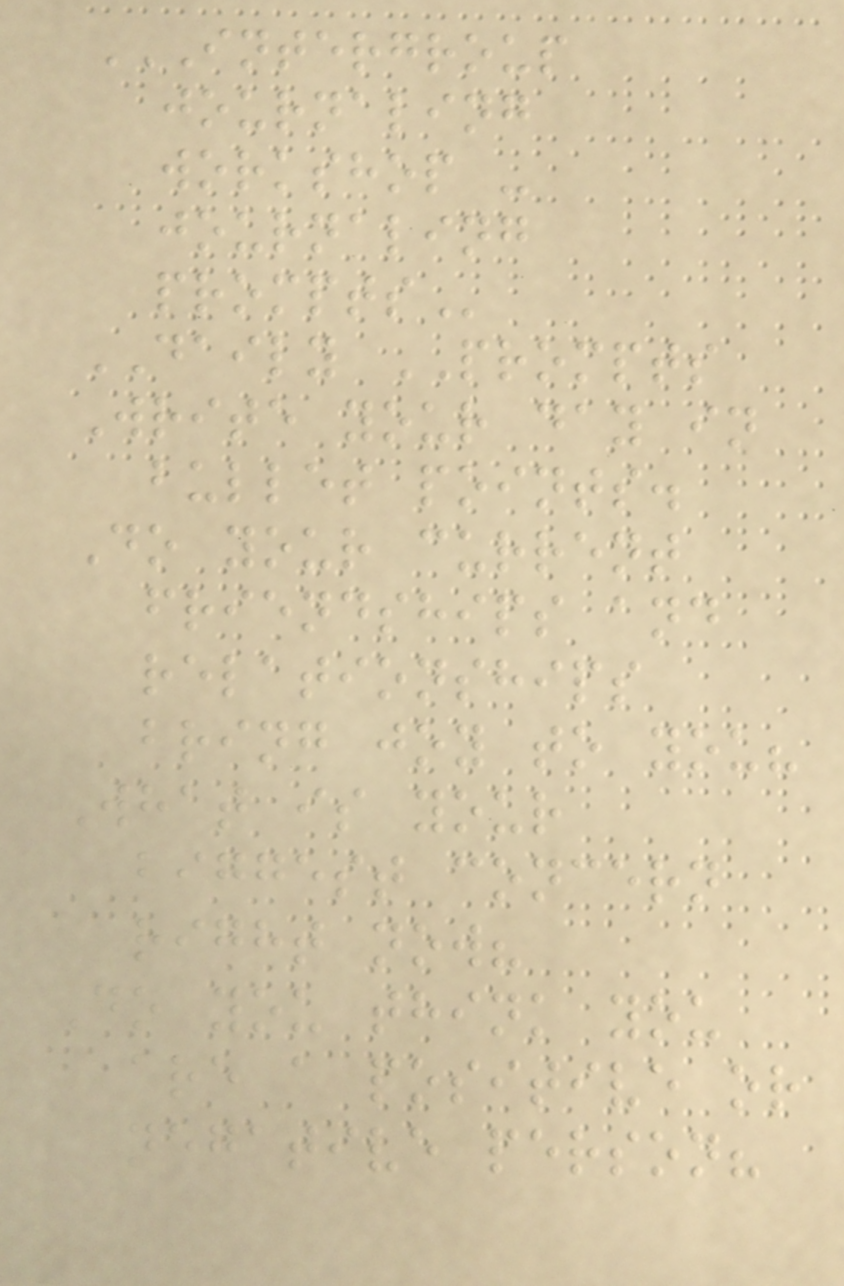INTERGROUP
JOURNALING
WORKSHOP -
JOURNALING
PROMPTS
DAILY PROMPTS
Write your day in
bullet points.
Do your current
friendships and
relationships
bring joy to you?
What is your
biggest concern
right now?
Do you think you
are a positive or
negative person?
